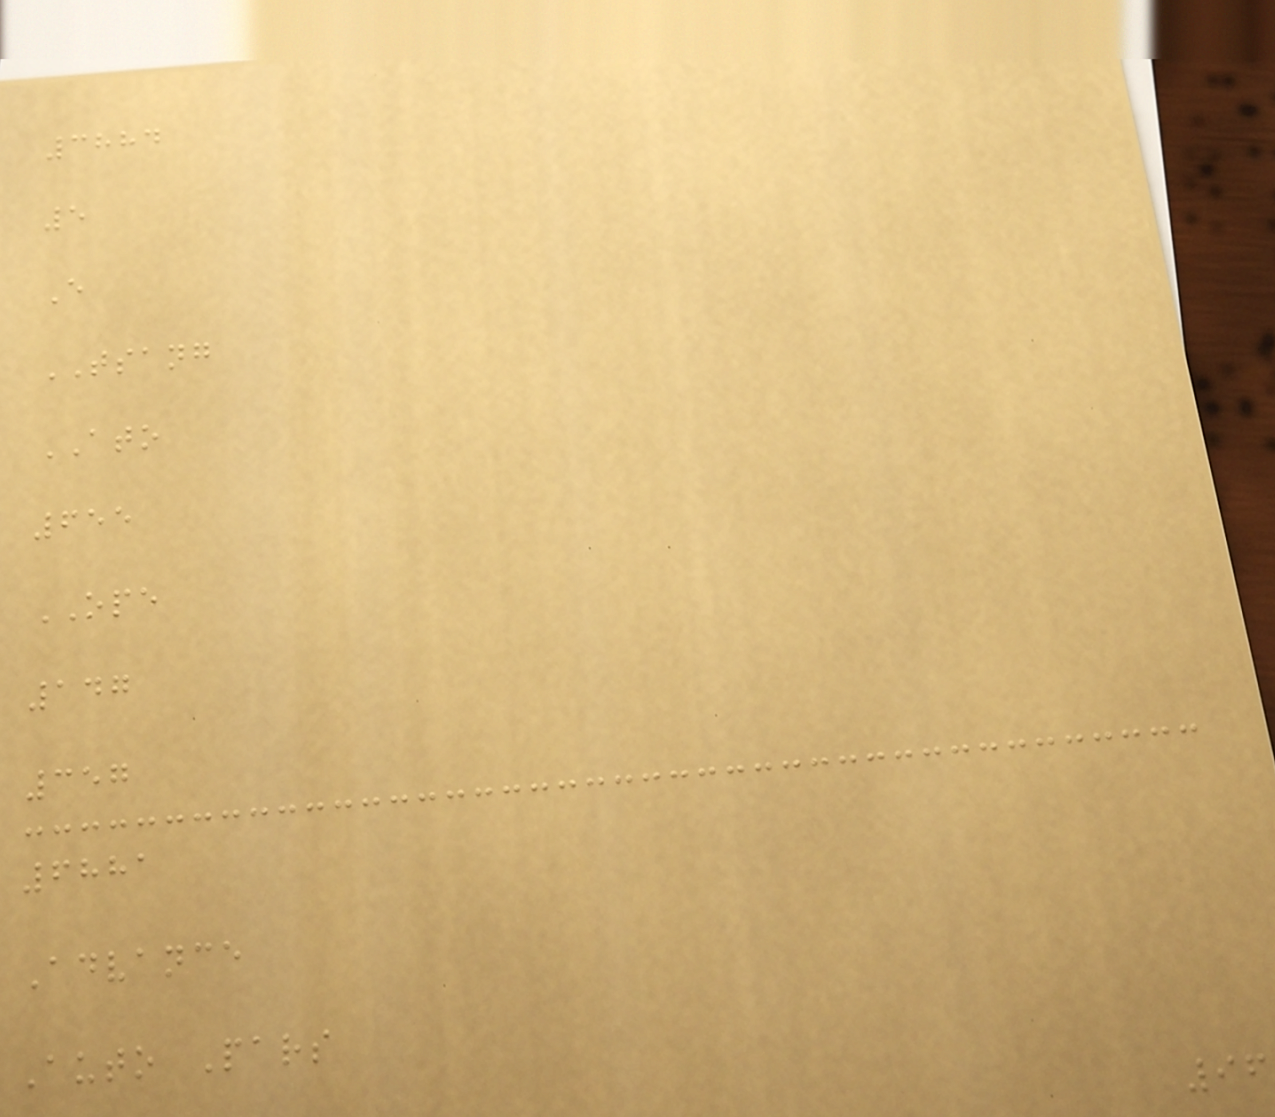3884
5
E
TSANG
ATO
655
OPE
147
357
6881
Advance
Auto Pars
96
